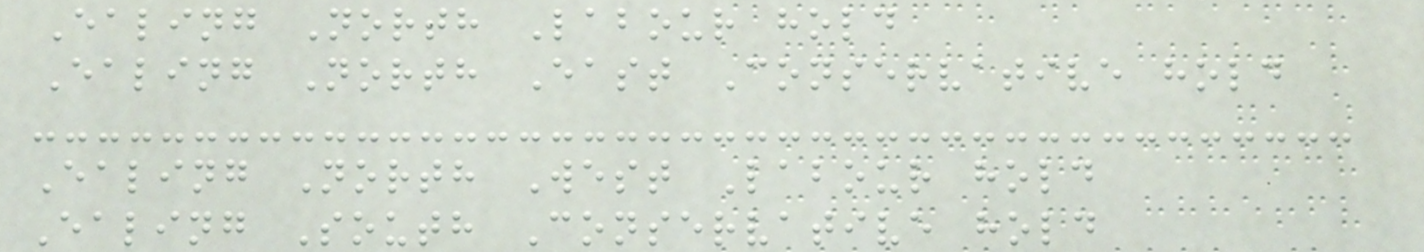Ealing North Labour hold
Ealing North East Conservative hold
Ealing North West Labour hold
Ealing South Conservative hold
